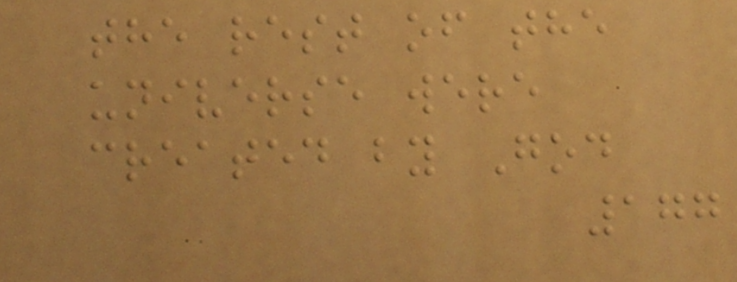the rest of the
universe were
created by God
177
